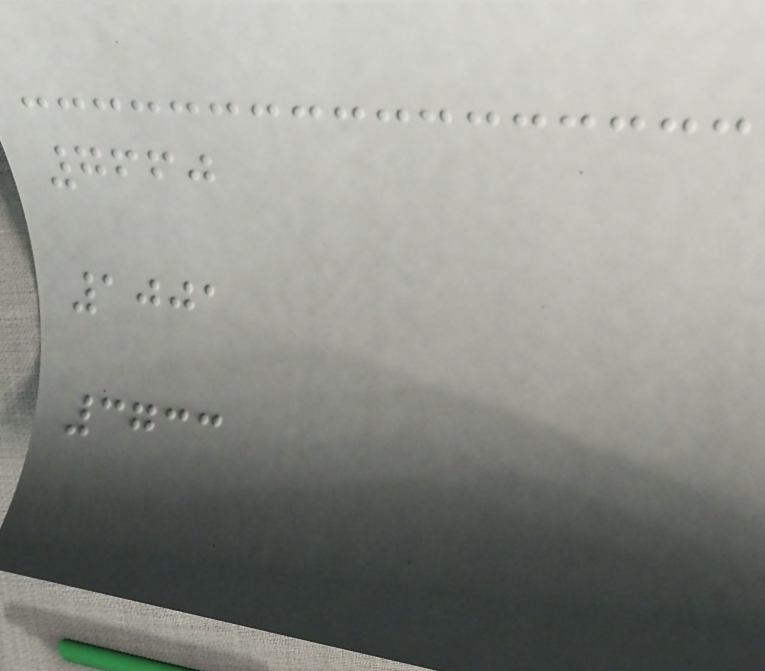7660
1001
3733
